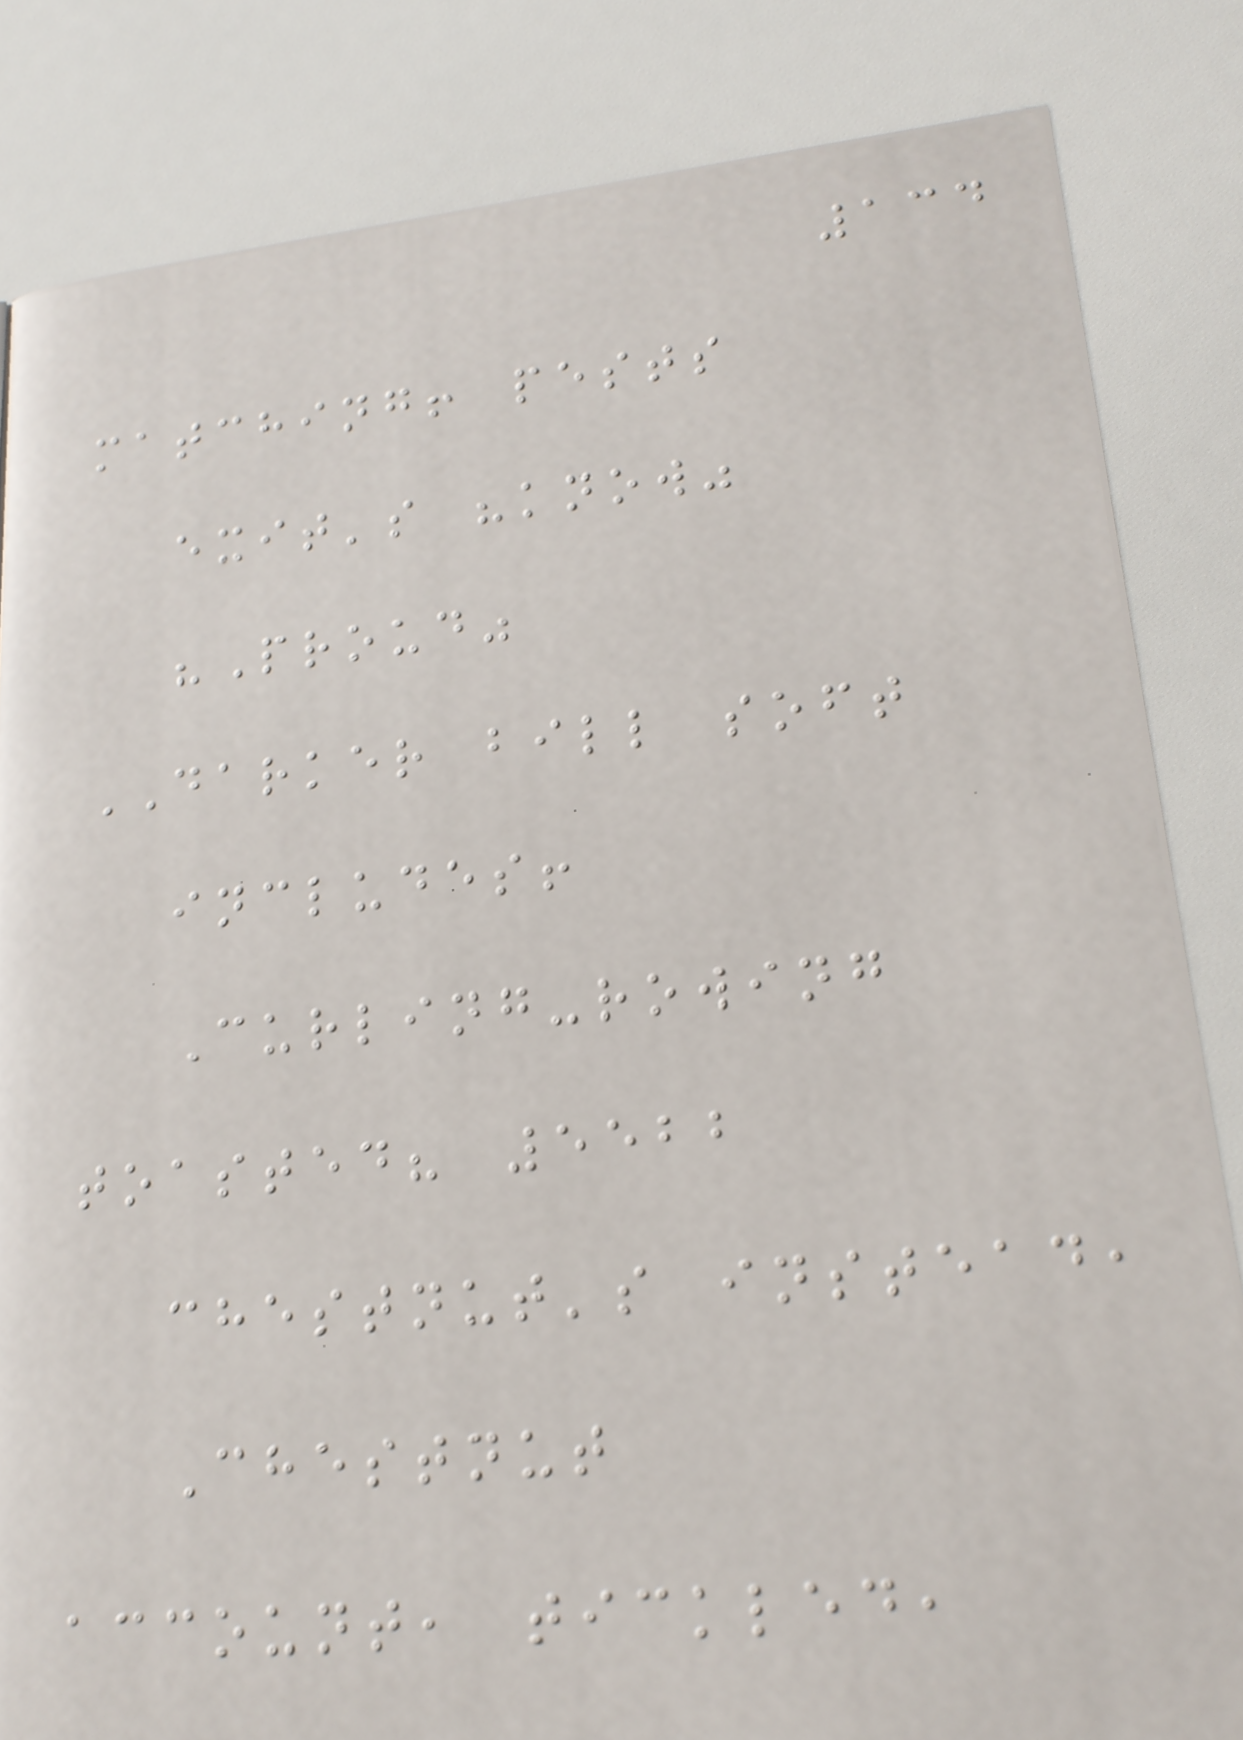134
matching! pests
exit's "know"
"Proud"
DARKER bill soft
includes!
Curling-rowing
toasted? 5522
chestnut's instead,
Chestnut
account, tickled,
